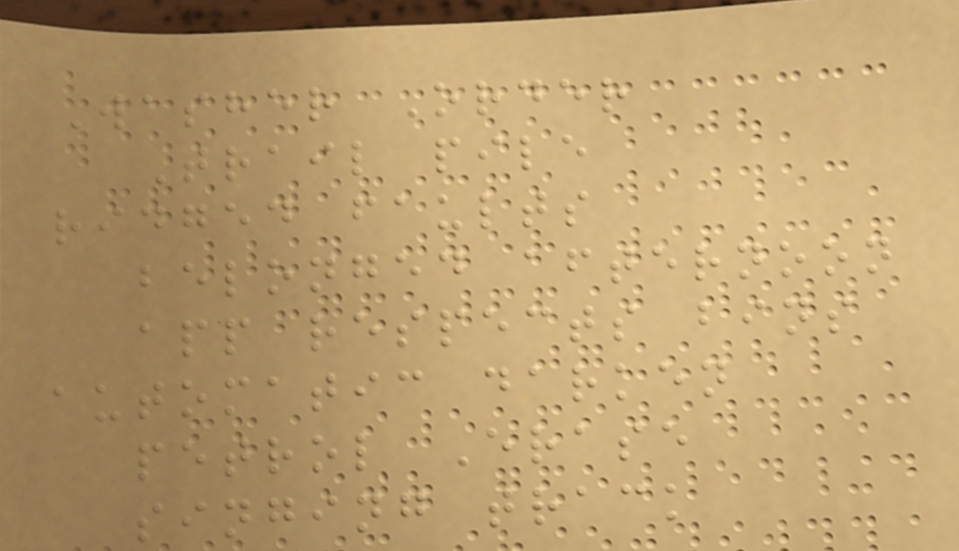Washer Order
Trail pile
ridged faults
belonged afternoon
app respects bins
automatic darken
petrol Erase
singing track
